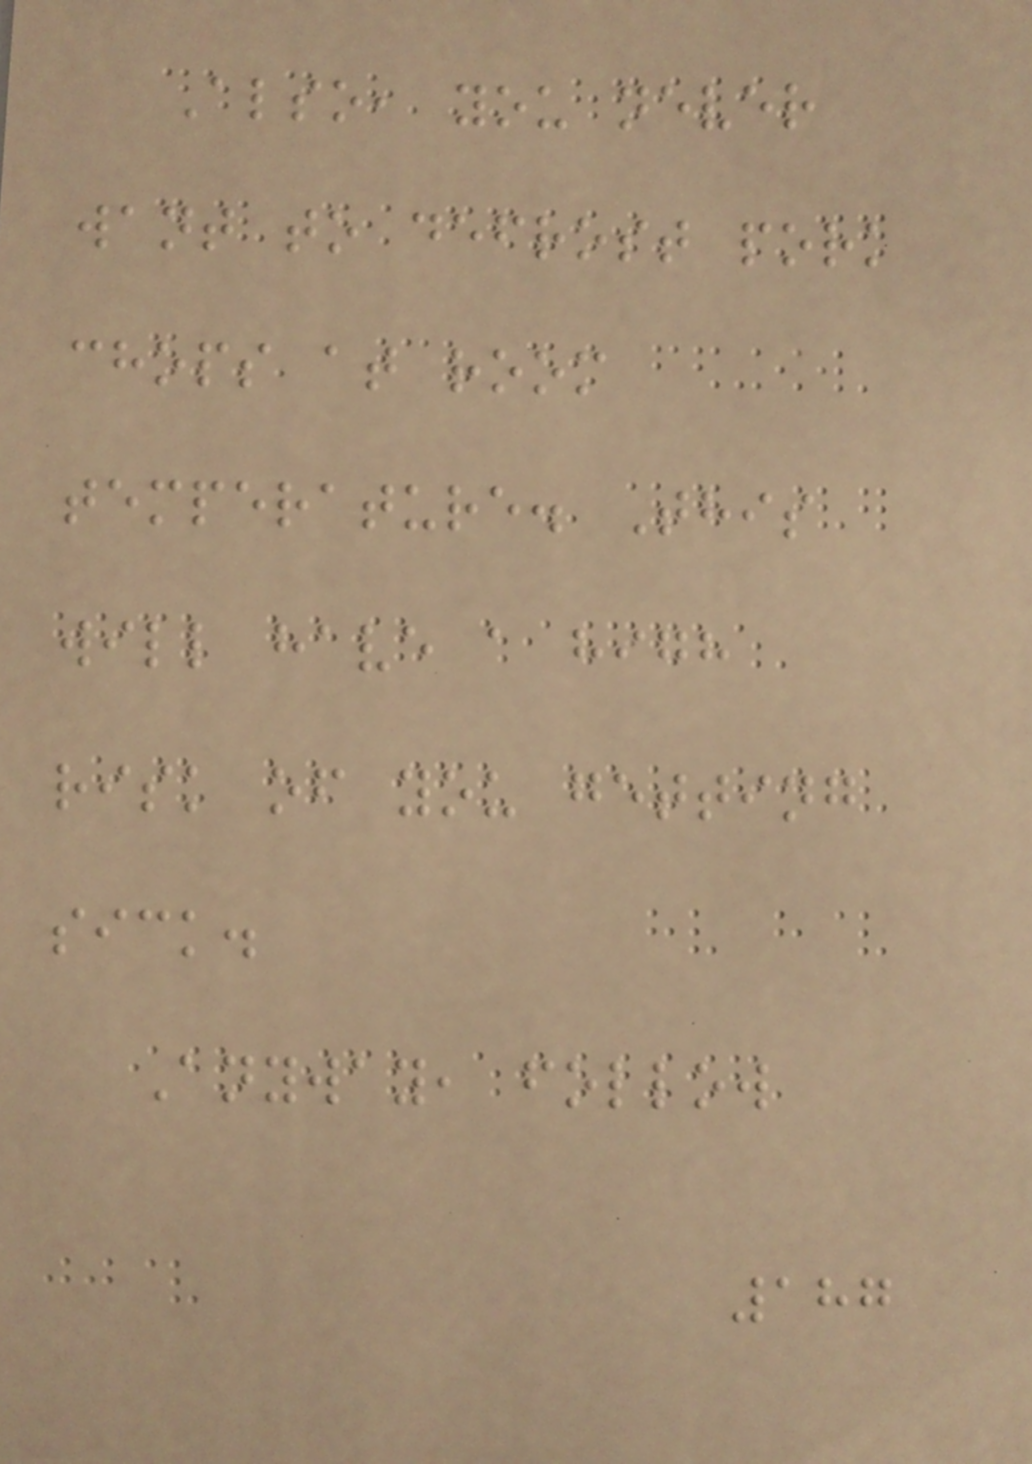Also, you never
want to defrost pork
chops at room
temperature. This
will have a high
risk of you getting
sick.
Anyway, follow
187
